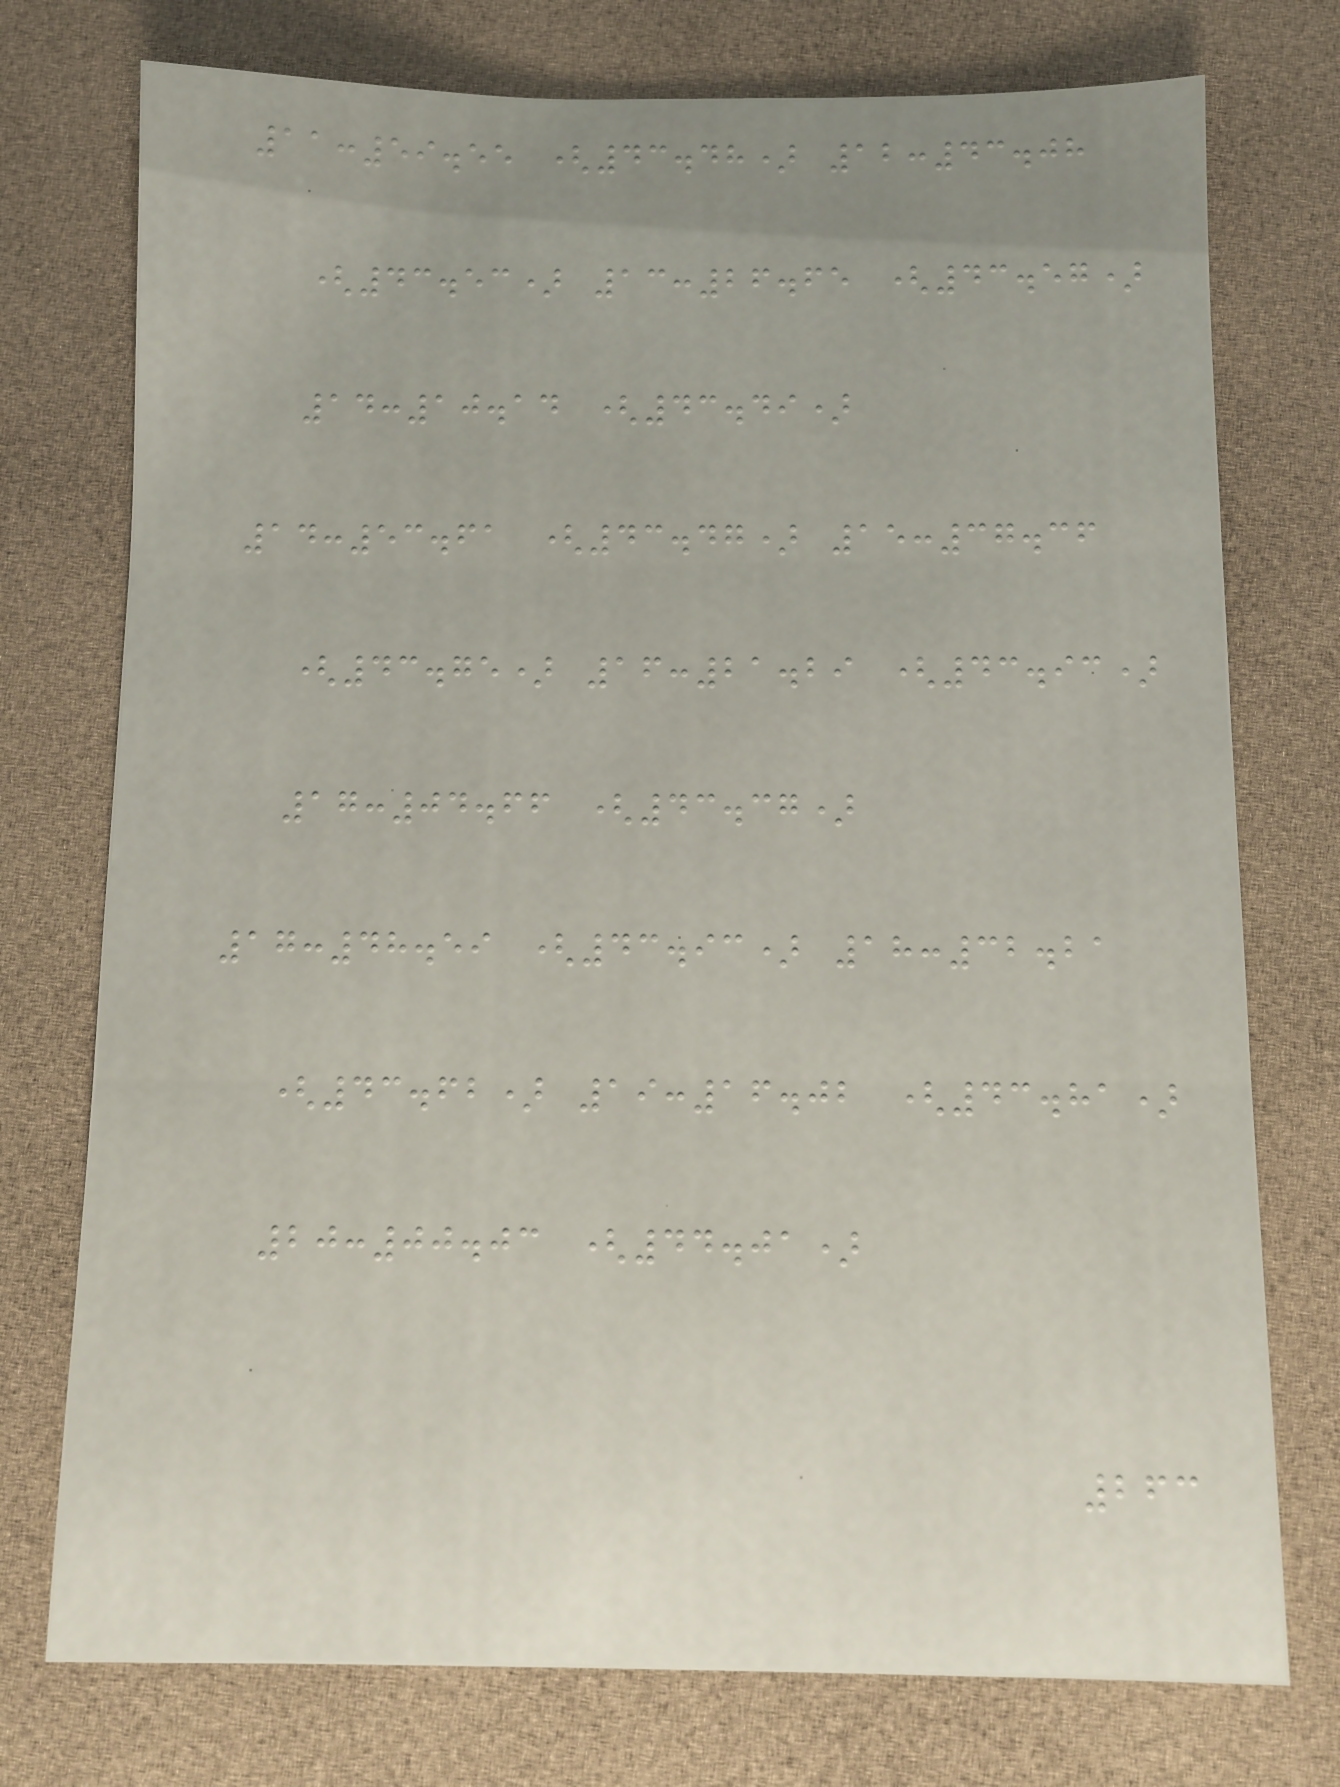11:59.55 (43.48) 12:43.08
(43.53) 13:26.65 (43.57)
14:10.14 (43.49)
14:53.61 (43.47) 15:37.36
(43.75) 16:21.29 (43.93)
17:04.66 (43.37)
17:48.59 (43.93) 18:32.21
(43.62) 19:16.02 (43.81)
20:00.03 (44.01)
263
